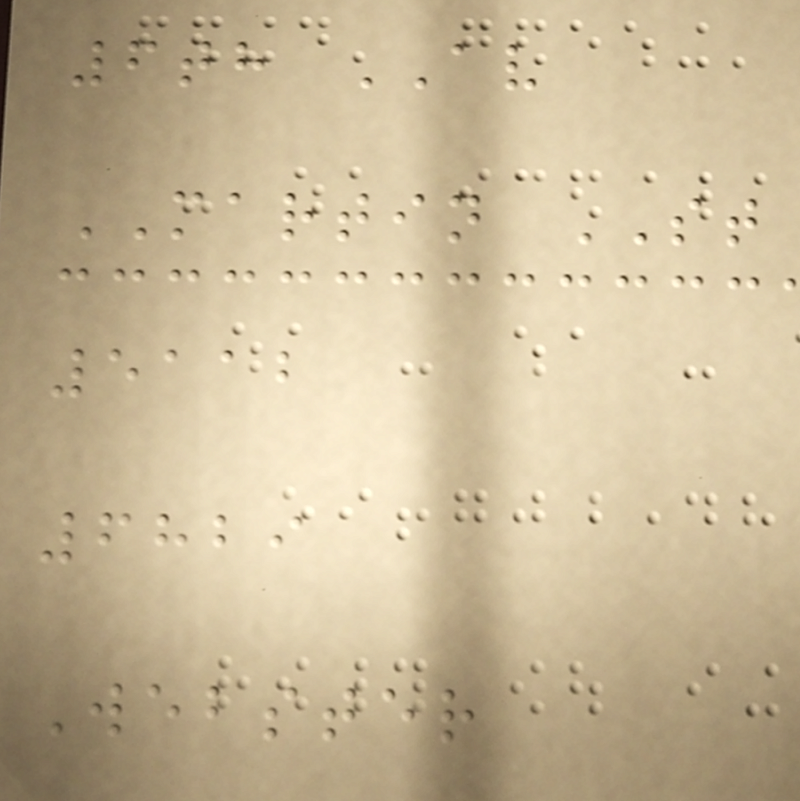6th AV
MARTIN ST
5112
6829
Webster
